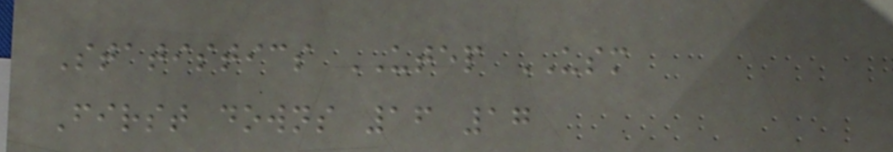Statistics UTEP USM
First downs 16 17
